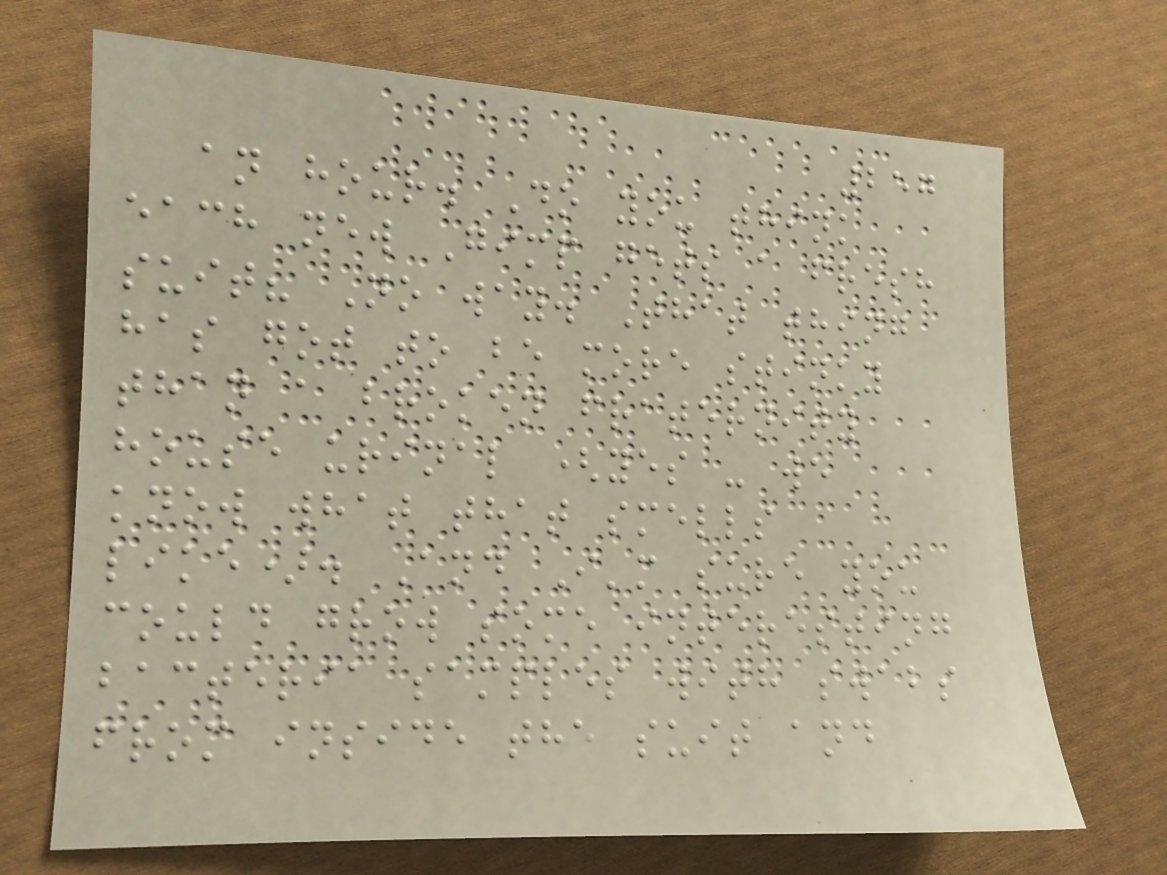257
an hour. Do you think
each new Gimp gets a fresh
suit? No way. That thing
has got to be more stinky
than a broken fraternity
house urinal (yes - we
know what that smells
like). And I'm sure you
could grow some interesting
bacteria samples with swabs
from inside the suit and
